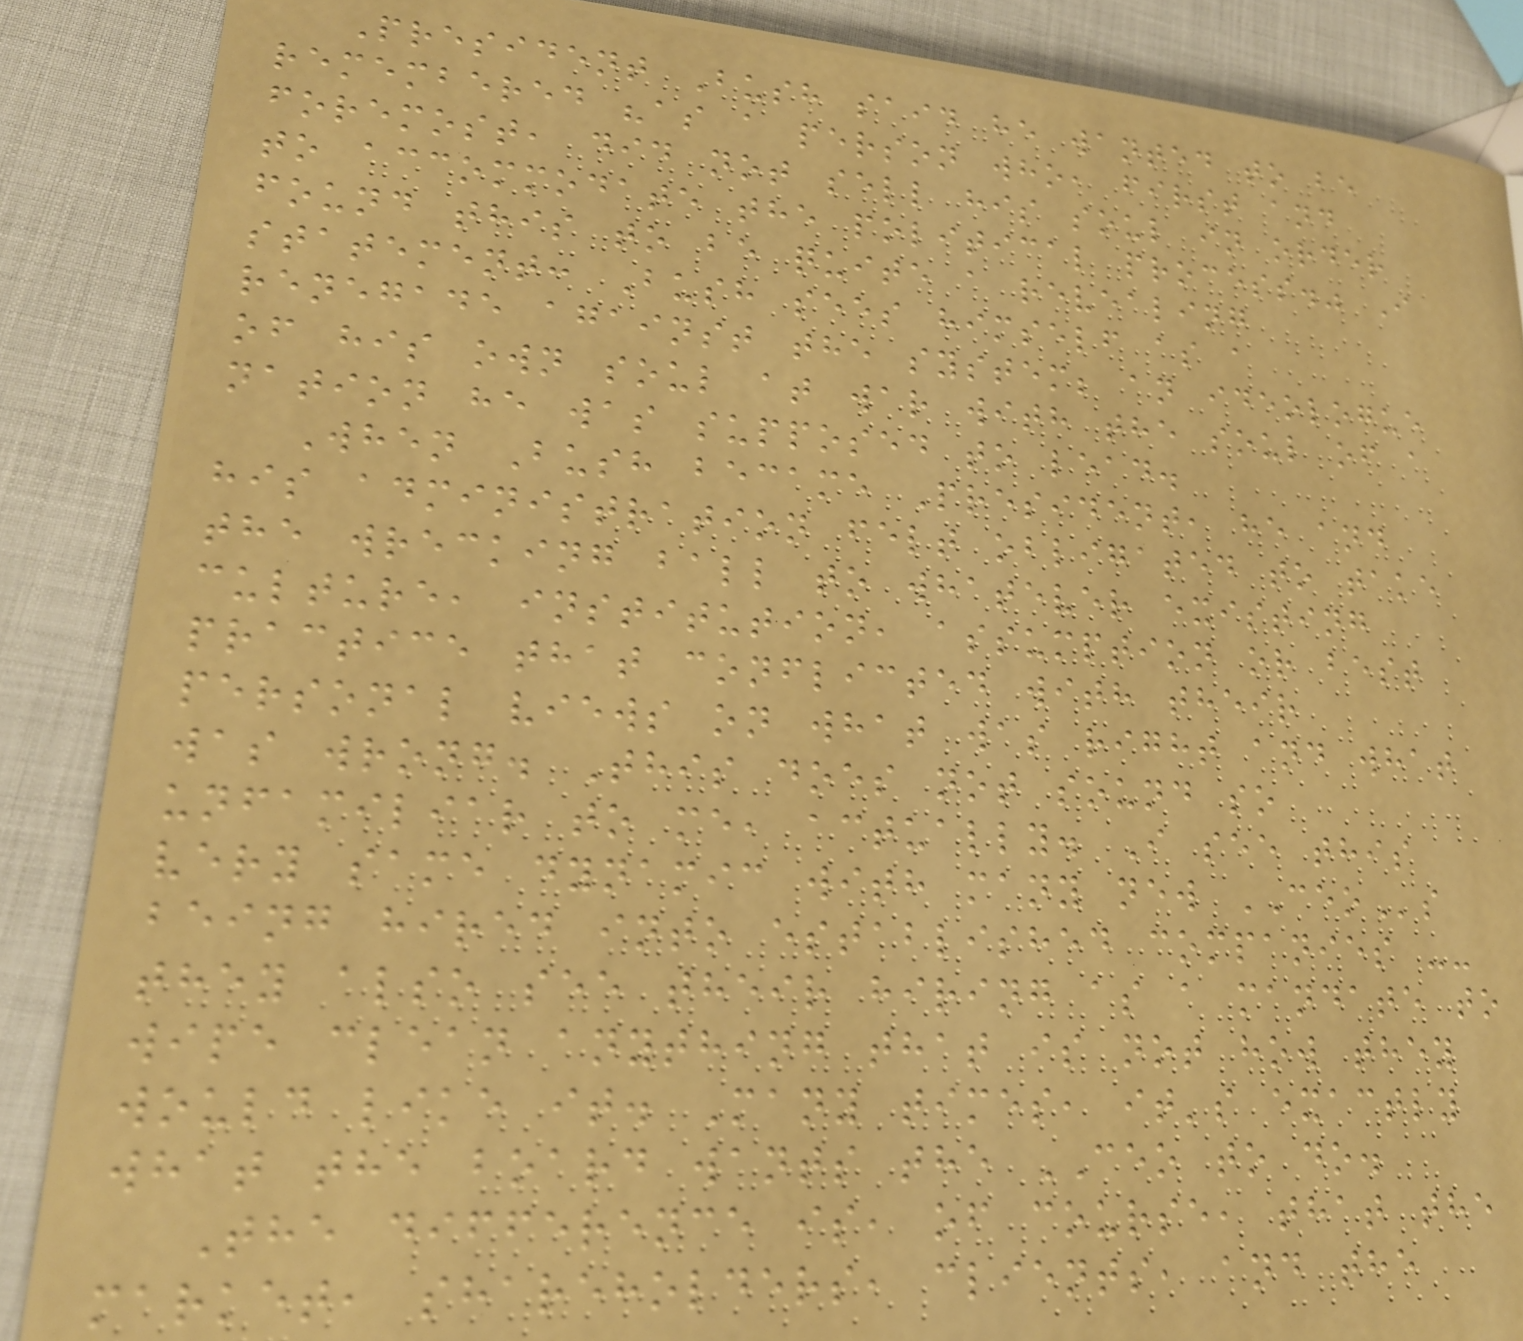President Bush said he wanted to be
remembered "as a person who, first and
foremost, did not sell his soul in order
to accommodate the political process." I
found this to be quite a revealing
statement: Bush sees himself as a
renegade against the system; an ideologue
of his own soul at war with the soul of a
nation he was supposed to lead.
When Bush became President, he and
his administration felt obligated to take
the wrecking ball to whatever existing
culture, institution, assumption or best
practice that conflicted with their
personal views on what was right and what
was wrong. This does not sound so
unfamiliar to me, actually. I see this
very same dynamic with many new CEOs
being hired into established companies --
they also see their hiring as a mandate to
wipe clean anything that is not how they
would like it. Many times, it's exactly
what the board wants the CEO to do.
The difference is, of course, that the
market, shareholders, clients, and the
